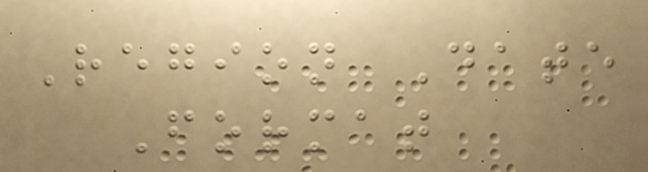Region Date
Format
